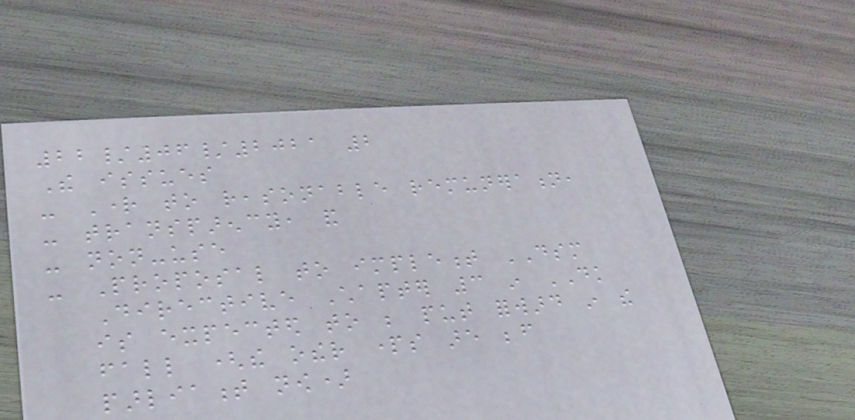22/06/2021 2
The issues
- Right to reasonable remuneration,
- transparency, and
- non-use
- Proposal to implement DSM
Directive Chapter 3 in DK
is expected to be put forward in the
fall (the other parts are before
parliament now)
